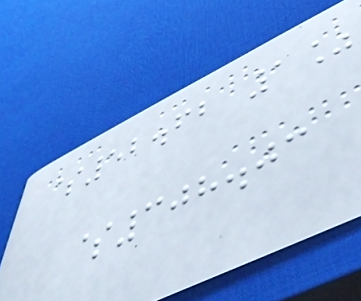$52.62 1%
$308.03
